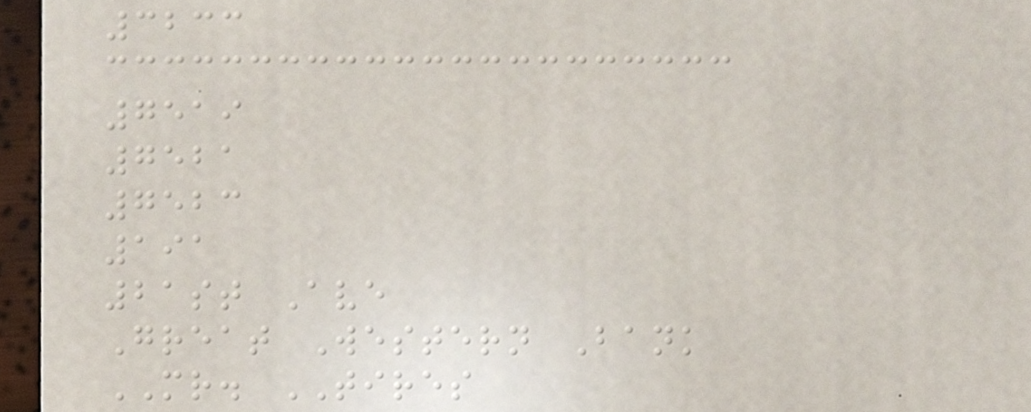3233
7519
7521
7523
191
21st Ave
Great Western Bank
MR. TIRES
